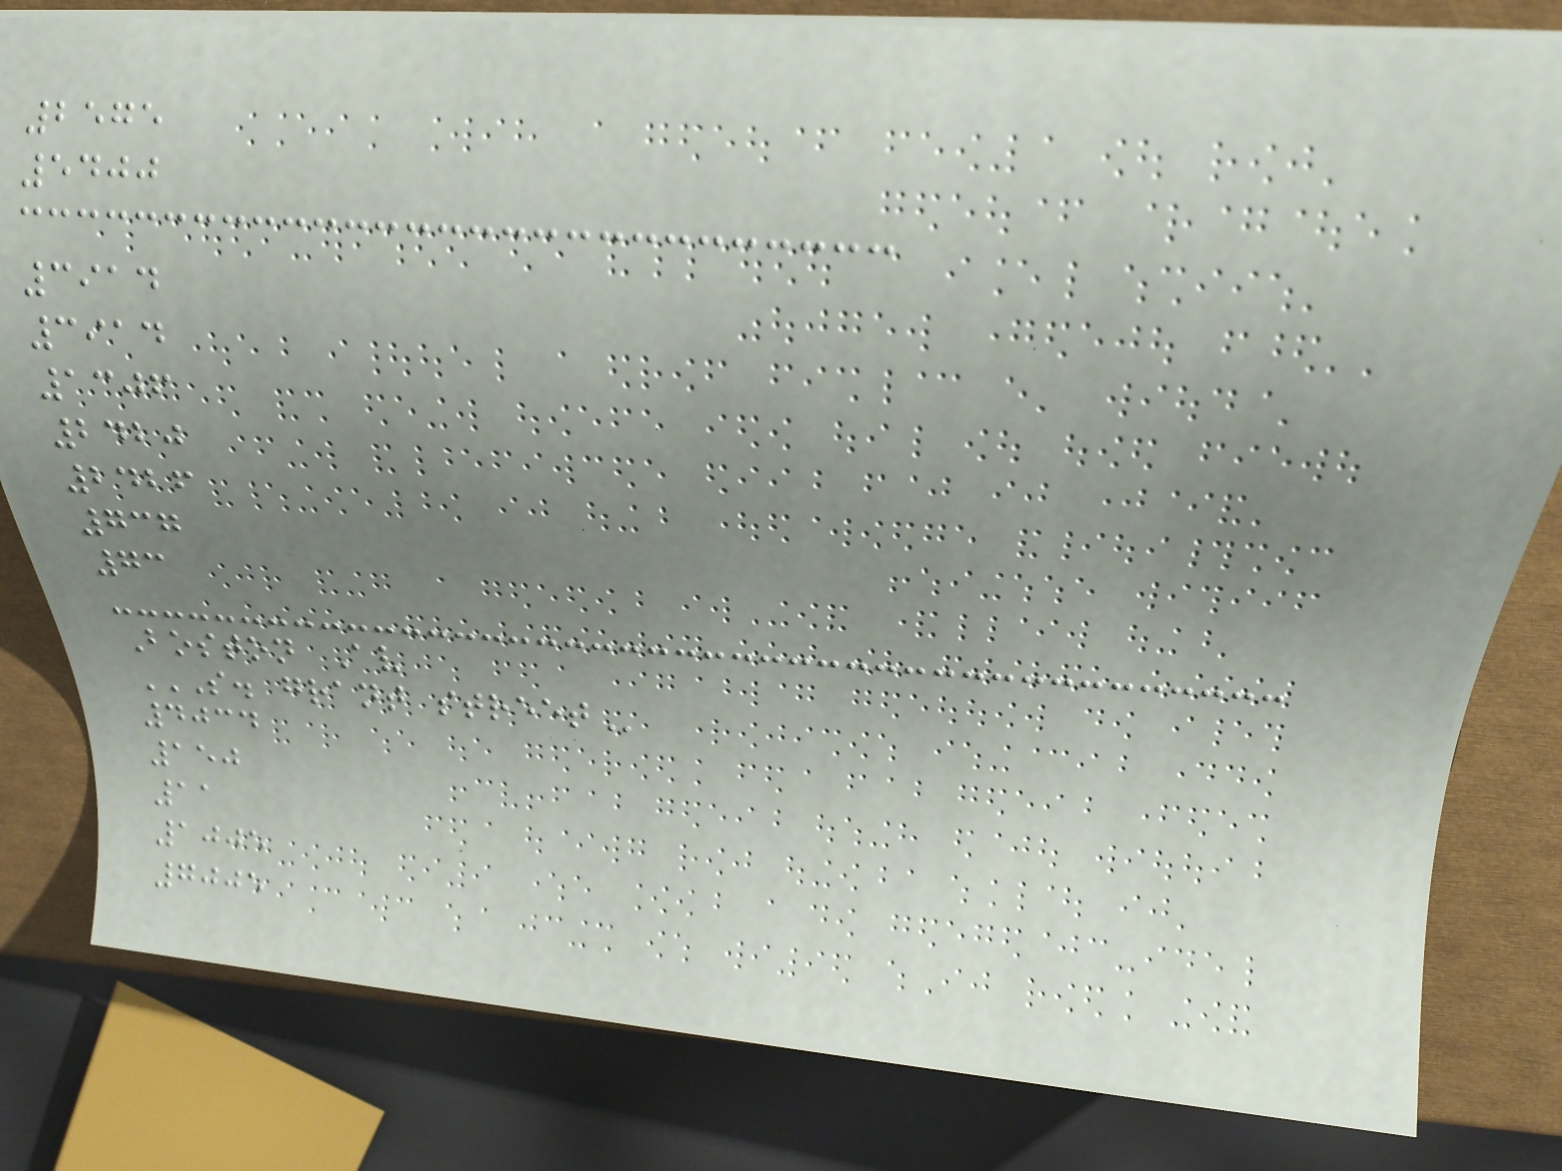2575
5400
3914
3914
1306
2420
2426
737
73
Boston Av
S. GRANT STREET
4034
150
11
1005
7005
